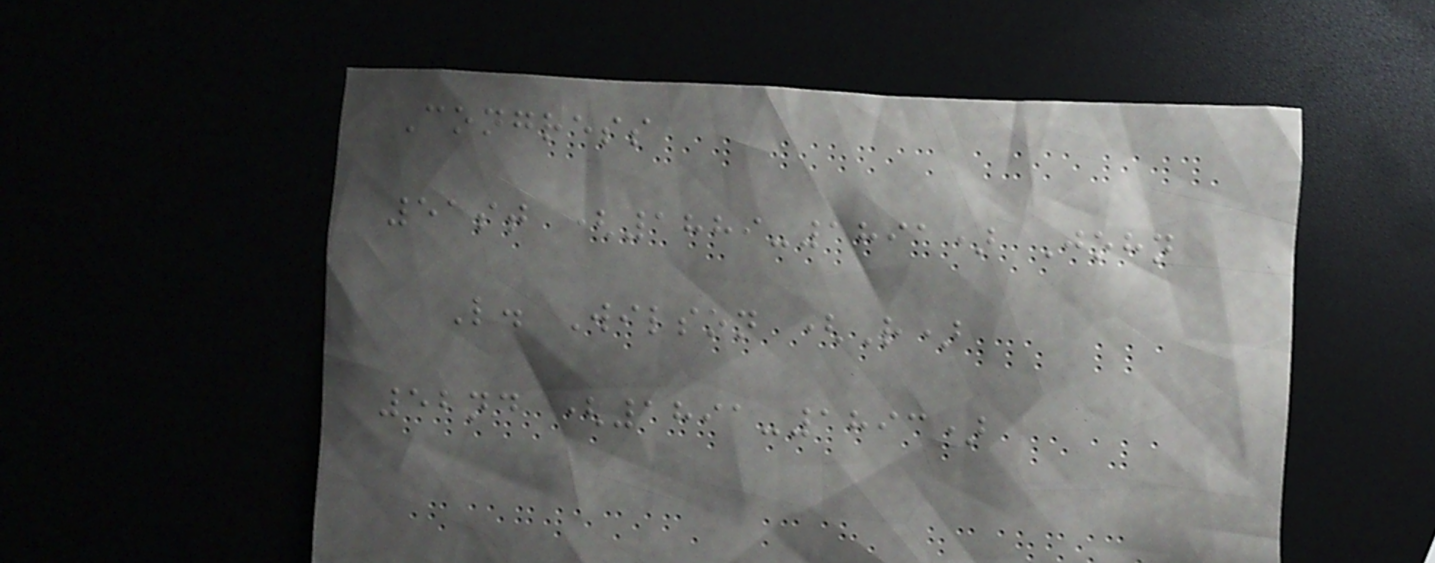Congress
51st (1889-1891) John
L. Wilson (R)
52nd (1891-1893)
